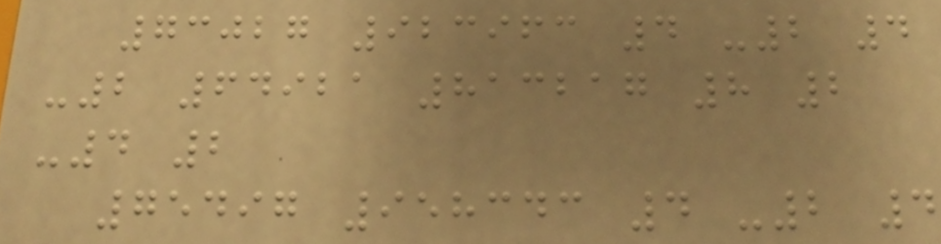73027 923963 4 -2 4
-2 64921 813217 8 2
-4 2
75497 958343 4 -2 4
